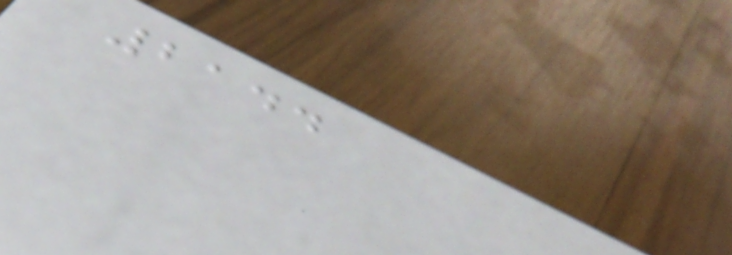2144
